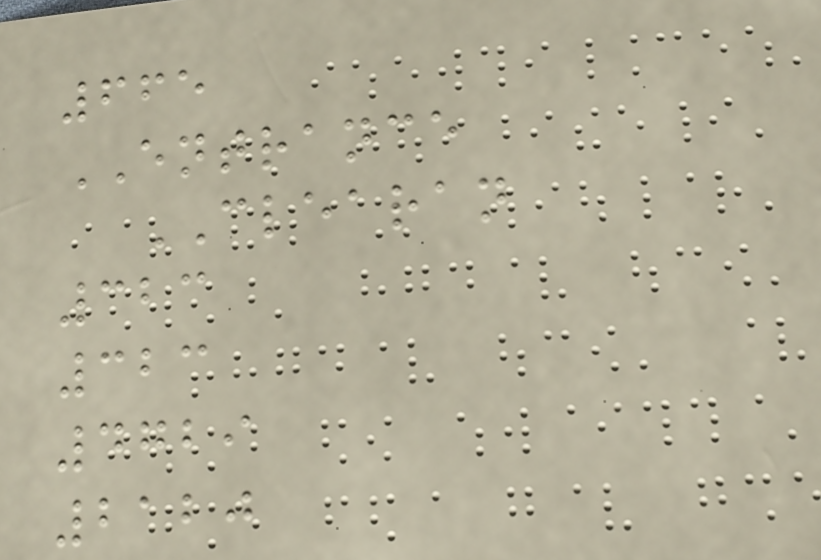665
ENTRANCE
CLEARAN
323
323
4729
2120
